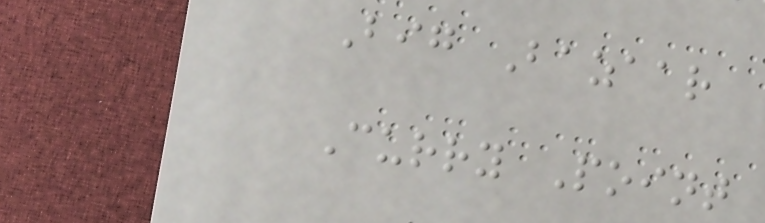Big Bazaar
Curry Point
